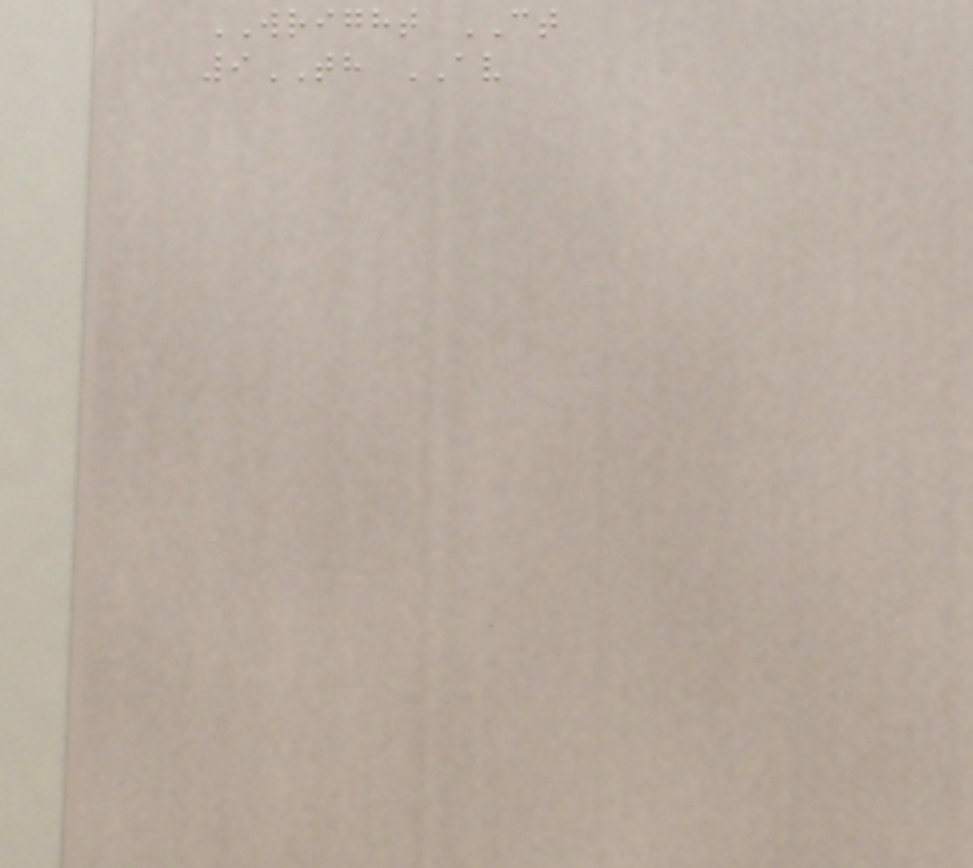WRIGHT CT
9TH AV
